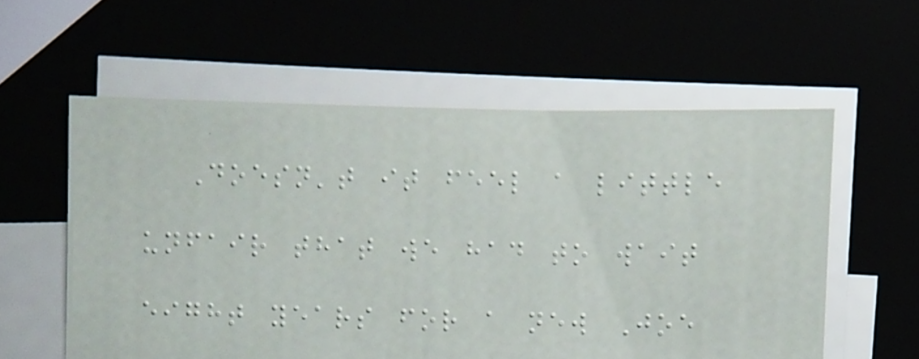Doesn't it feel a little
unfair that we had to wait
eight years for a new Joe
